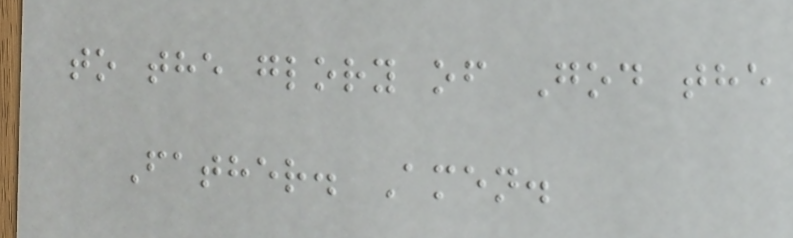to the glory of God the
Father. Amen.
